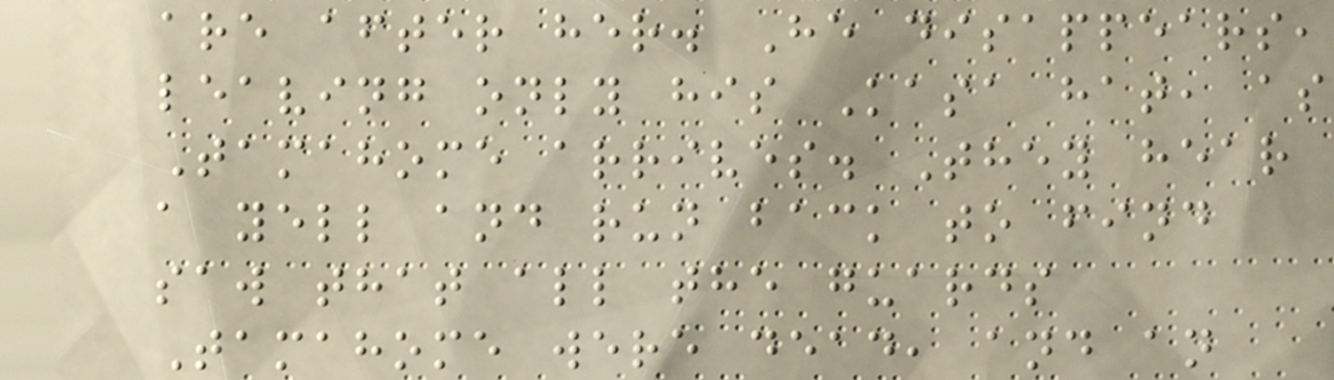are after her. He disappears,
leaving only his Kasa hat, as
Tamahome arrives. They hear
a yell and run back to find
saw that all the guards
Tamahome were dead, and an
